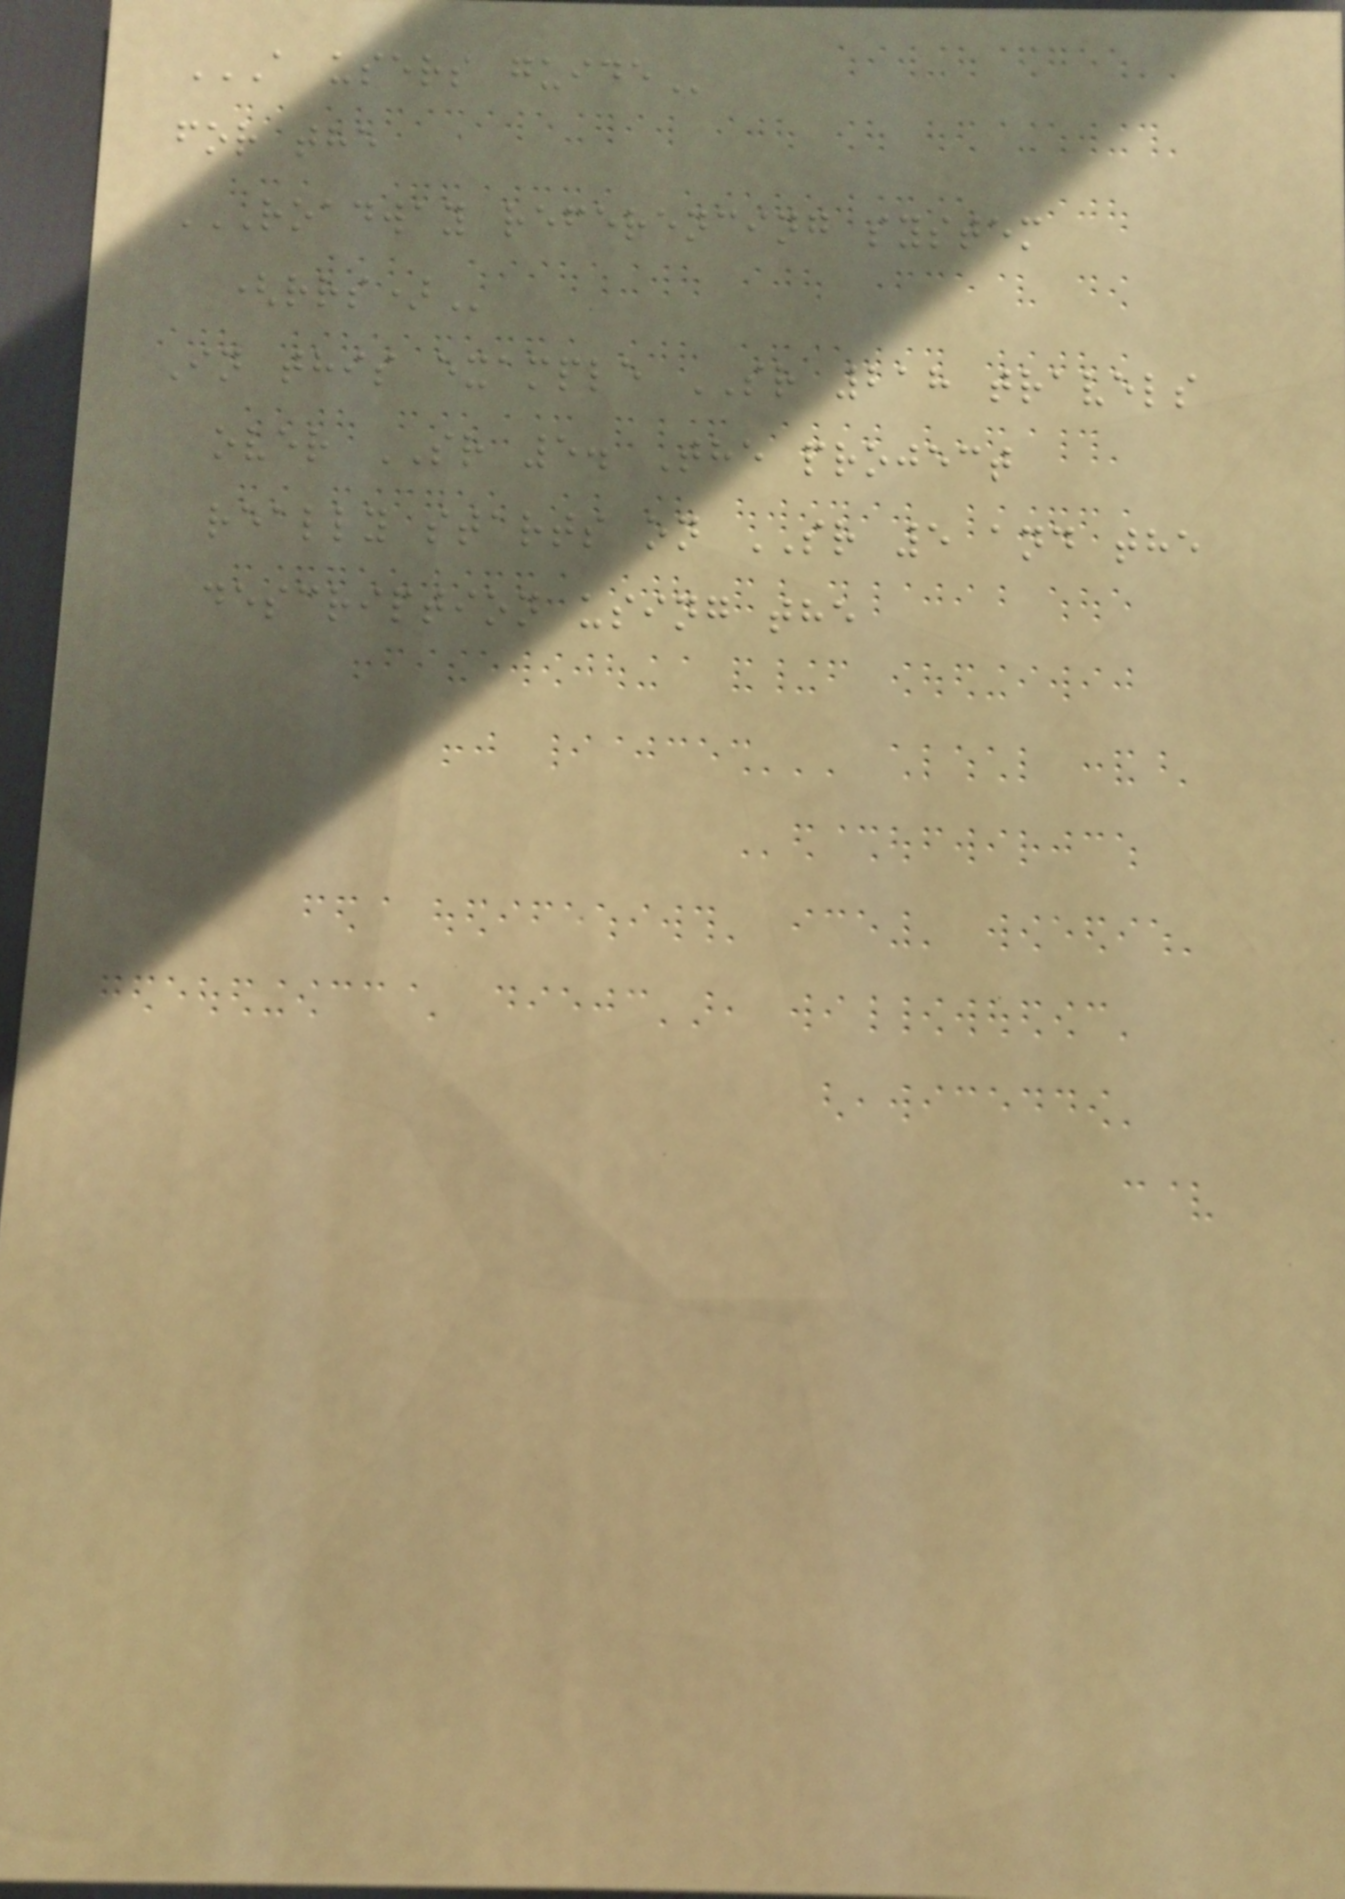A USERS GUIDE
for the
ROADWAY REFERENCING SYSTEM
(RRS)
In this example SR 218 travels
over SR 5. The project
really starts on SR 5 and the
description using the
